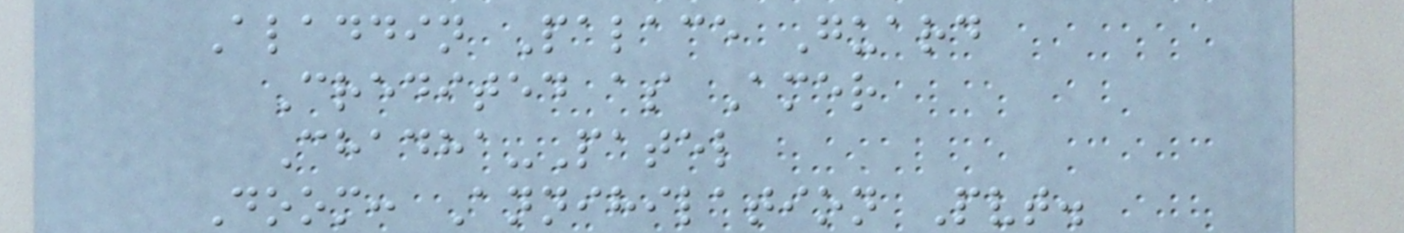Aladdin Palace Guard
Credited as Amer
Chadha-Patel
Doom: Annihilation Pvt.
